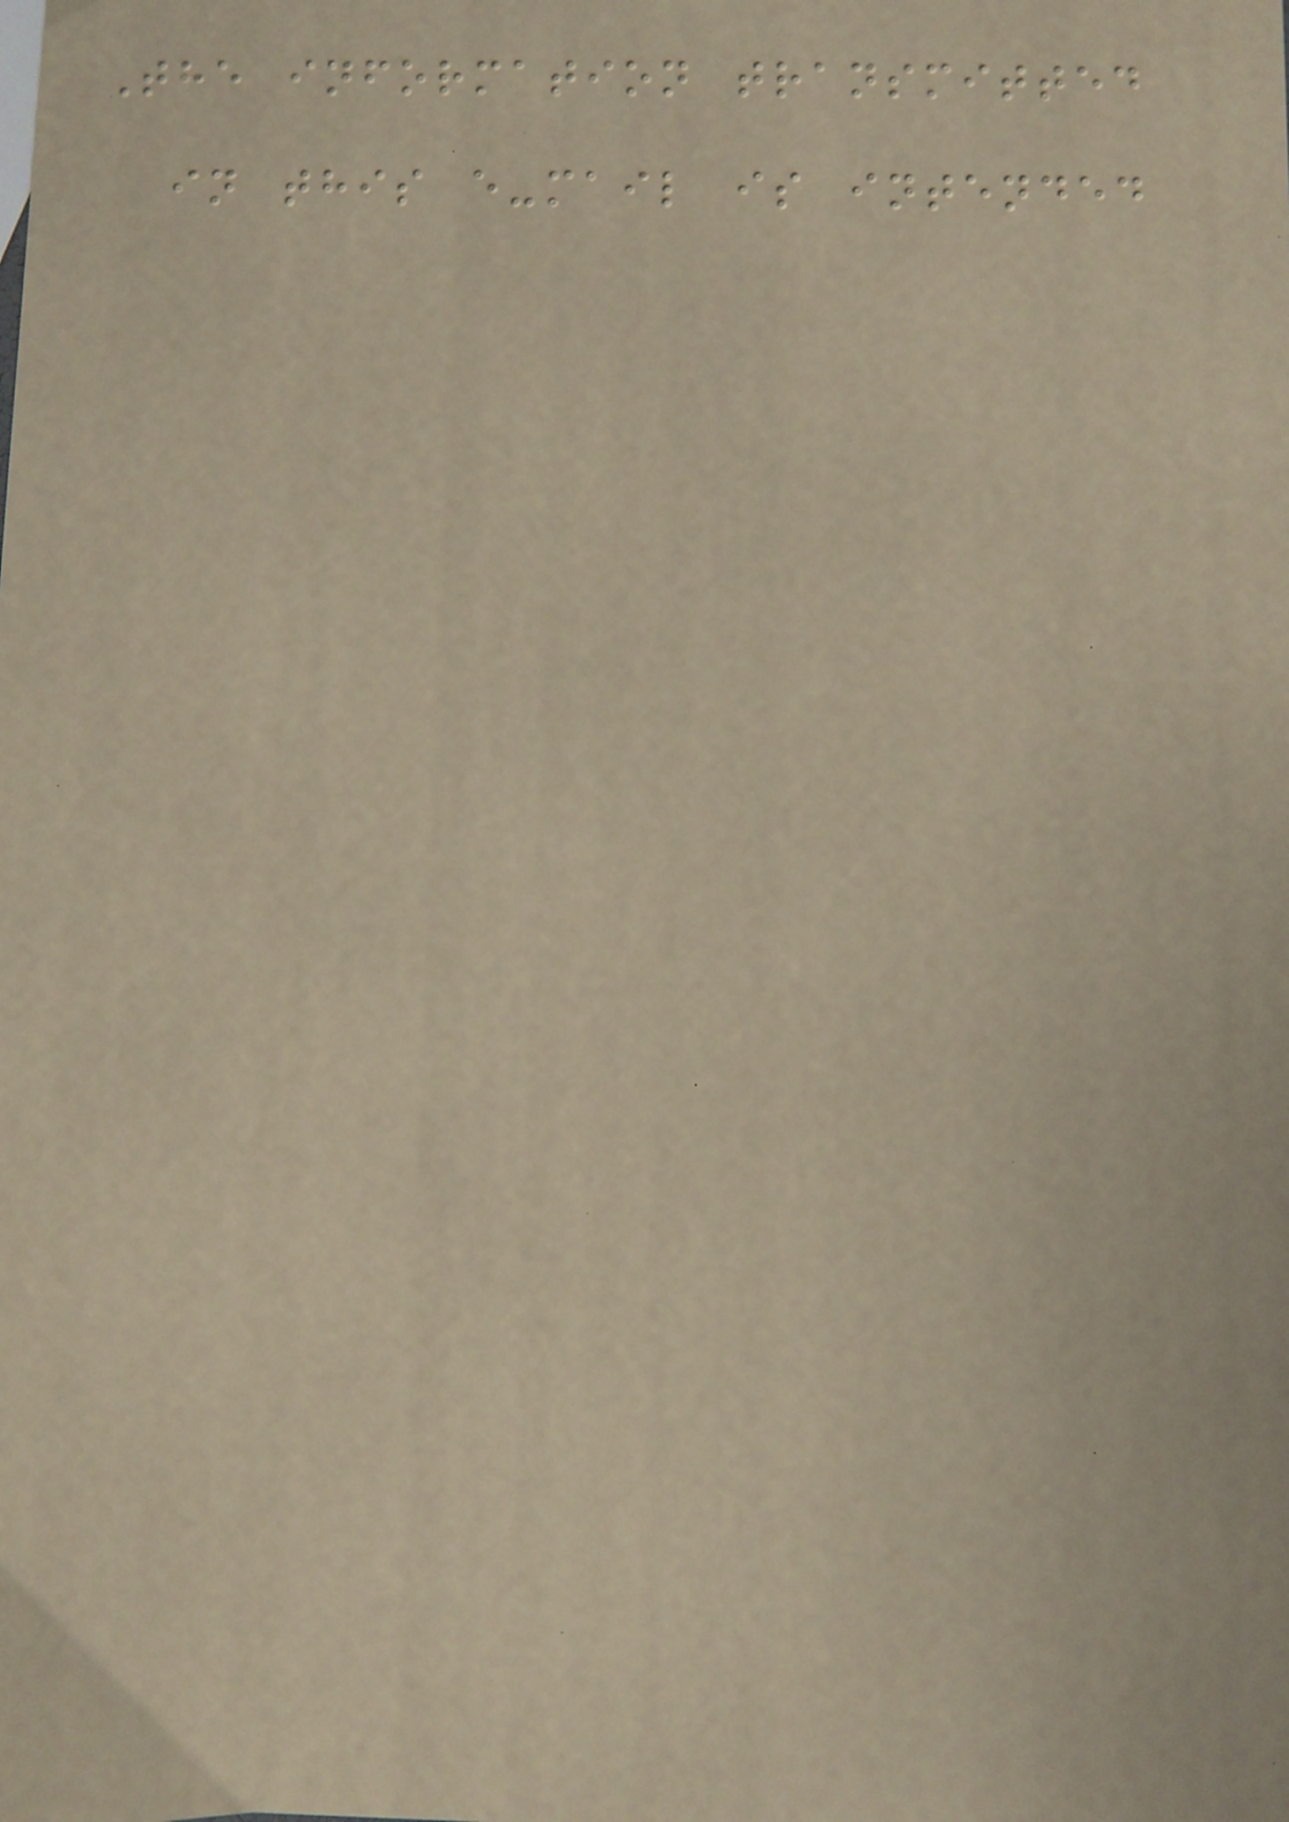The information transmitted
in this e-mail is intended
